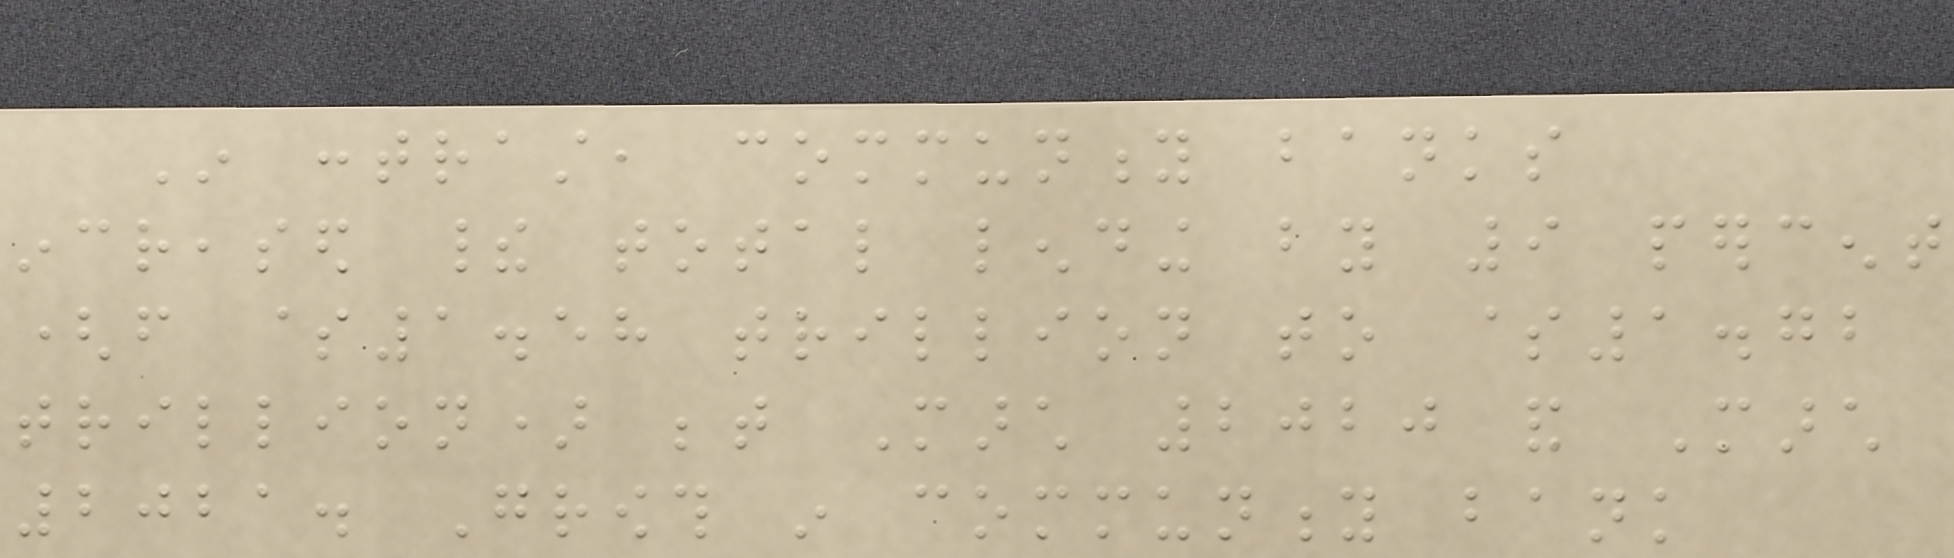In contrast, community banks
increased their total lending by 9 percent
(from $1.58 trillion to $1.72
trillion) between March 2020 and March
2021. Growth in community bank
